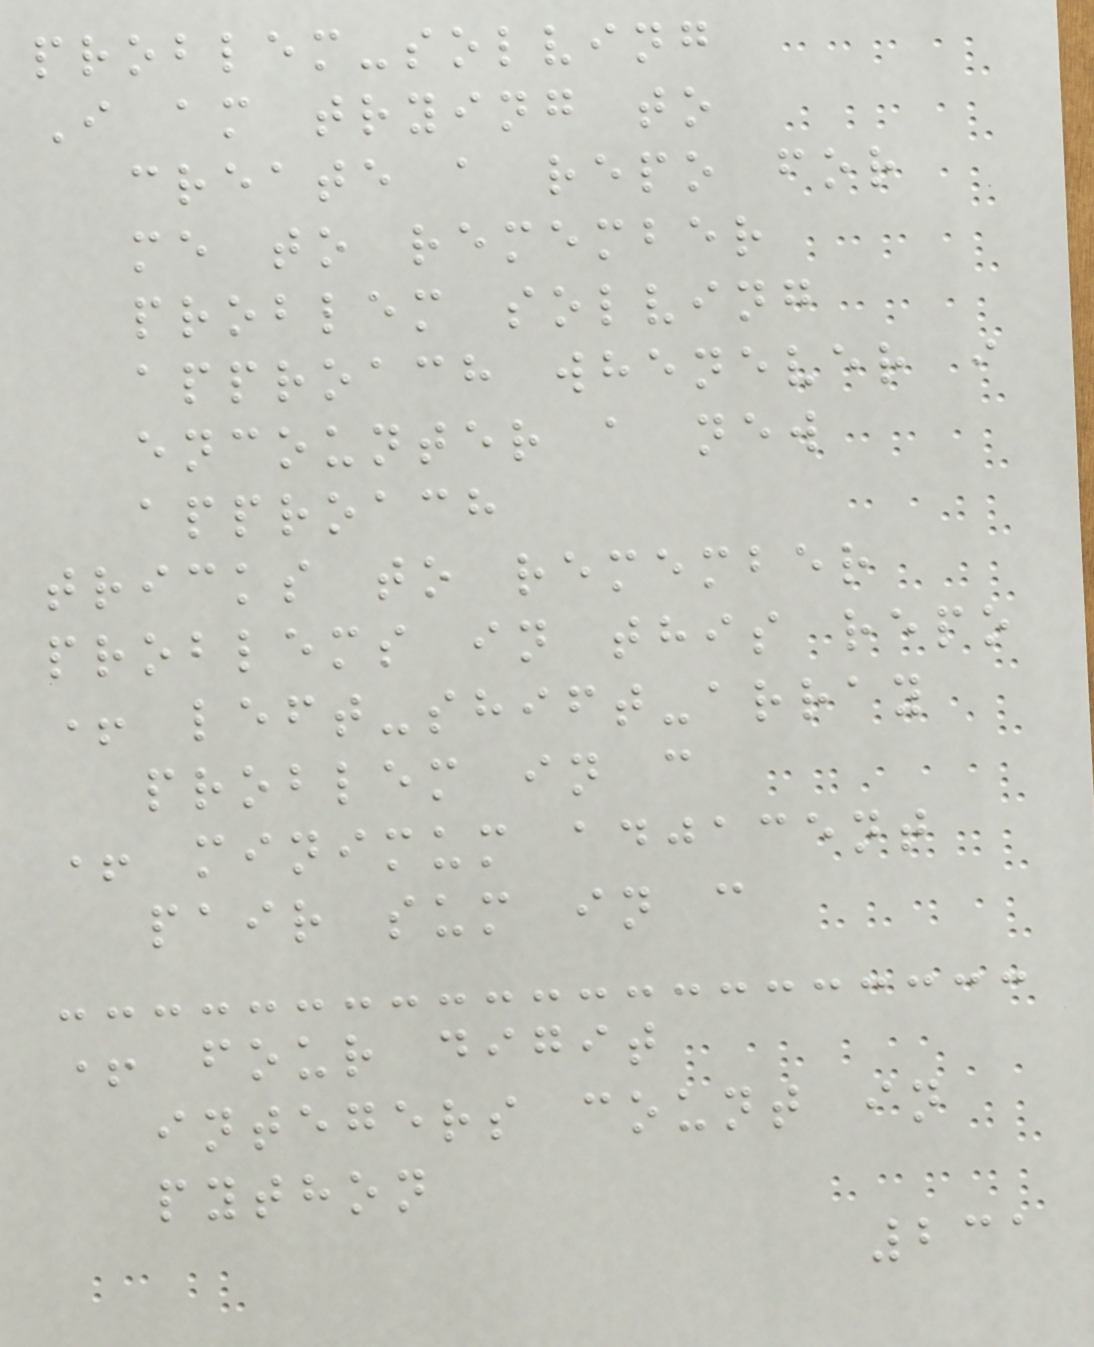problem-solving
I am trying to
create a repo for
me to remember
problem solving
approach whenever i
encounter a new
approach
tricks to remember
problems in this repo
+ left-shift-array
problem in c
+ minimum adjacent
pair sum in c
+ four digit
integers count in
python
231
